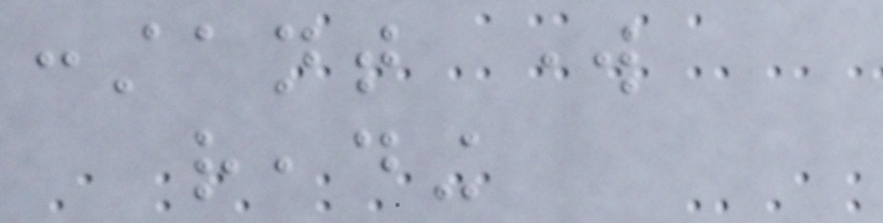constant work
reading
